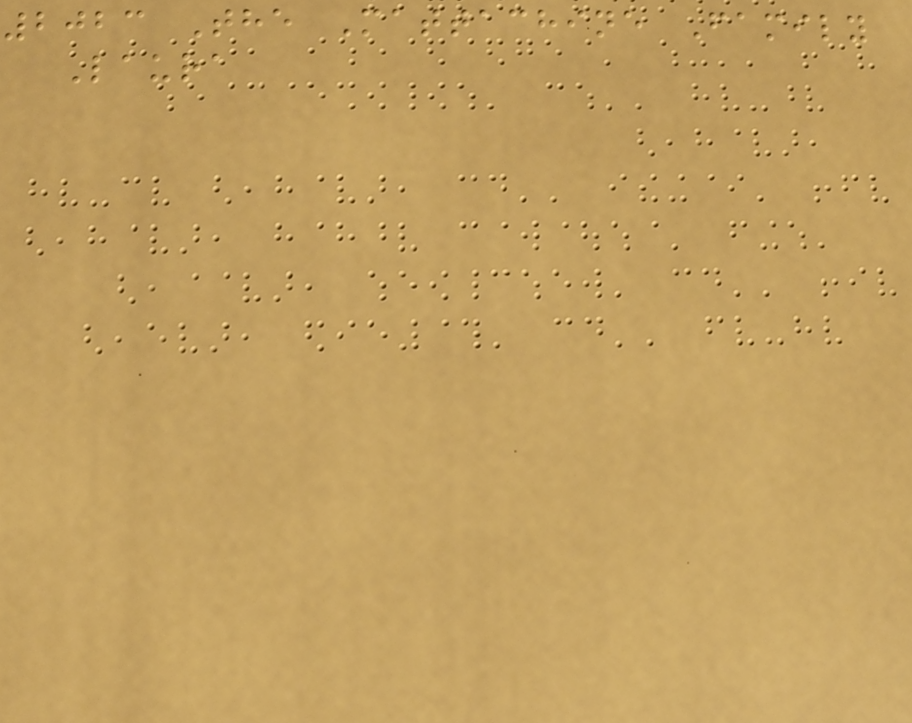2023 The Mattachine Family
Laura
